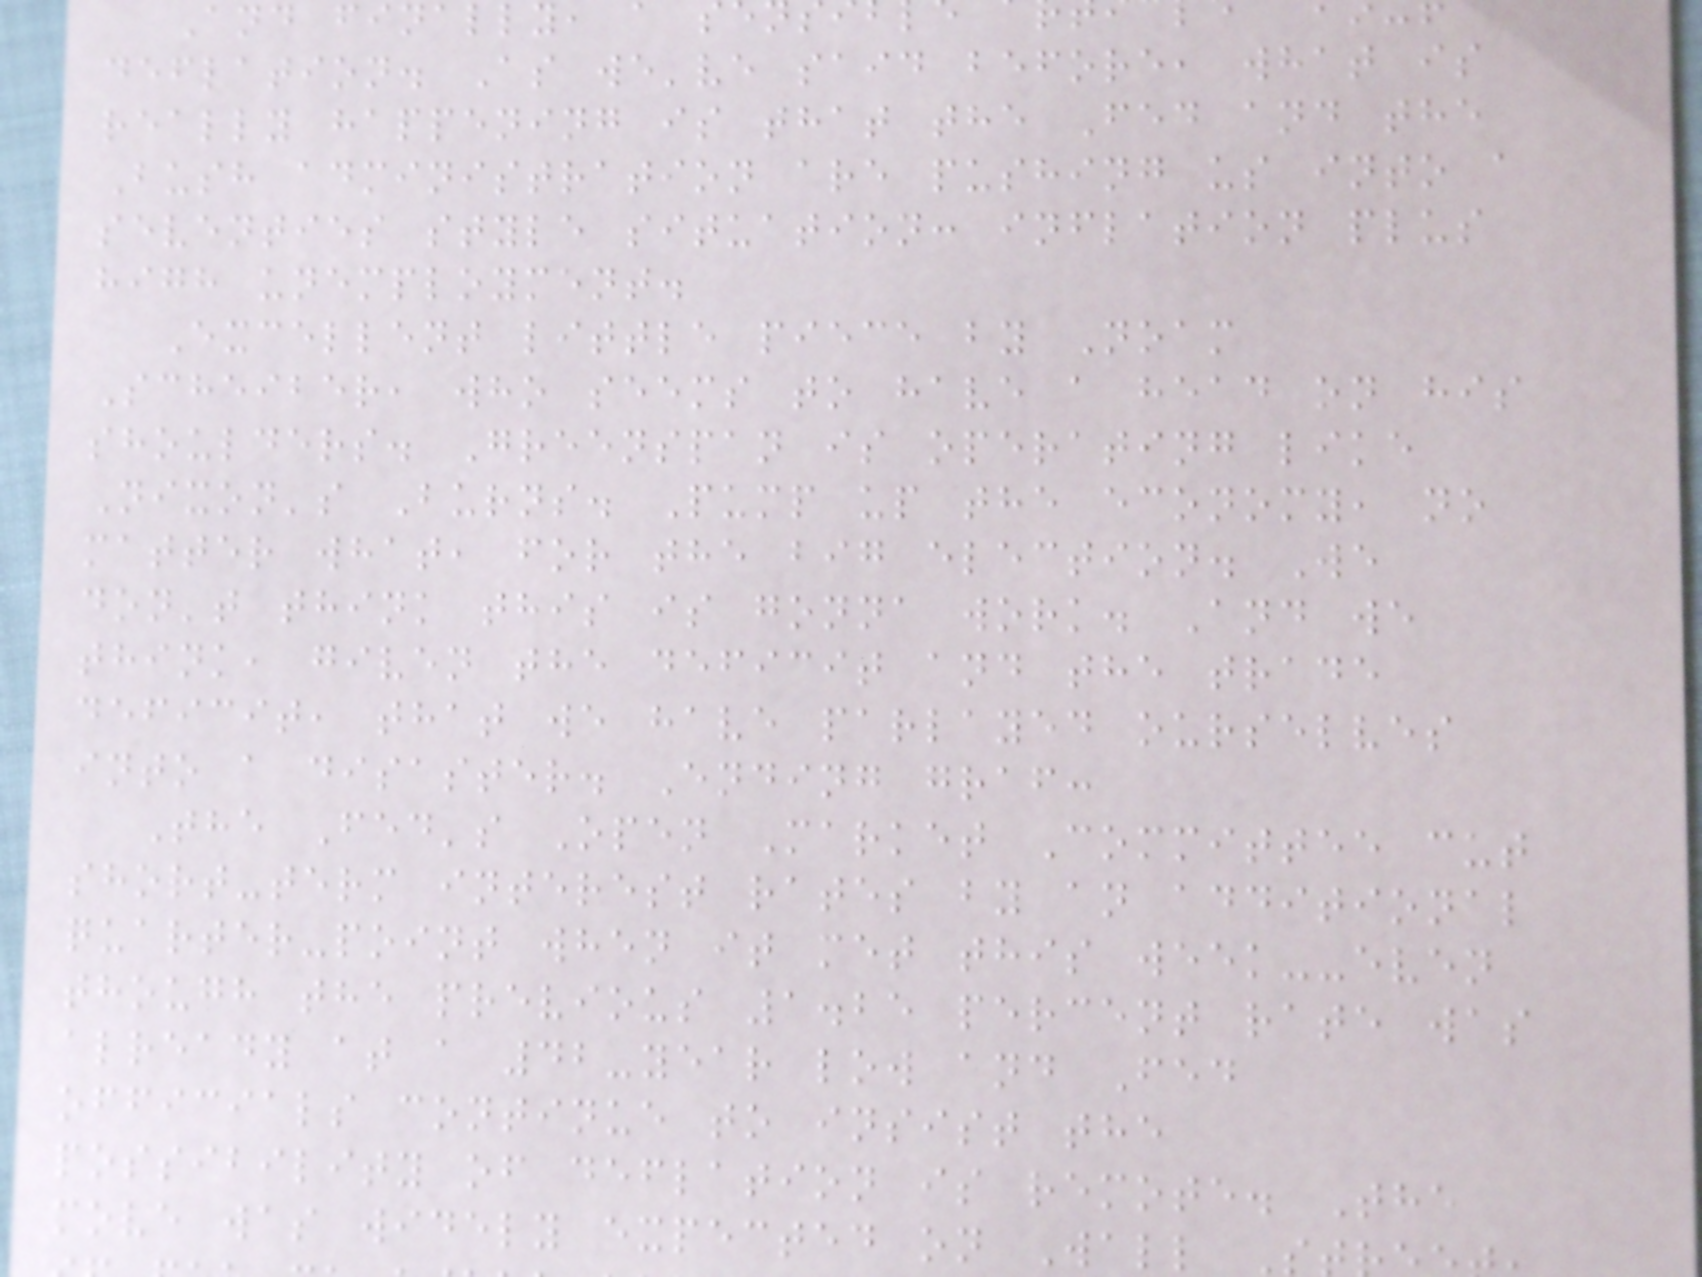And finally,
deflation. As we've said before, what is
really happening is that the Fed and the
Bush administration are pushing us into a
seventies style situation: inflation plus
high unemployment.
Excellent little piece by Noam
Scheiber, who seems to have a head on his
shoulders. Greenspan is operating like
Nixon's Burns. Pump up the economy, no
matter what, for the big election. We
don't think this is gonna work. And we
think, given the deficit and the trade
deficit, that we have parlayed ourselves
into a disaster. Ending graf:
The Fed's Open Market Committee cut
short-term interest rates by an additional
quarter-point when it met this week--even
though the previous 1.25 percent rate was
already at a 42-year low and Fed
officials continue to insist the
possibility of deflation is remote. The
move was widely expected on Wall
